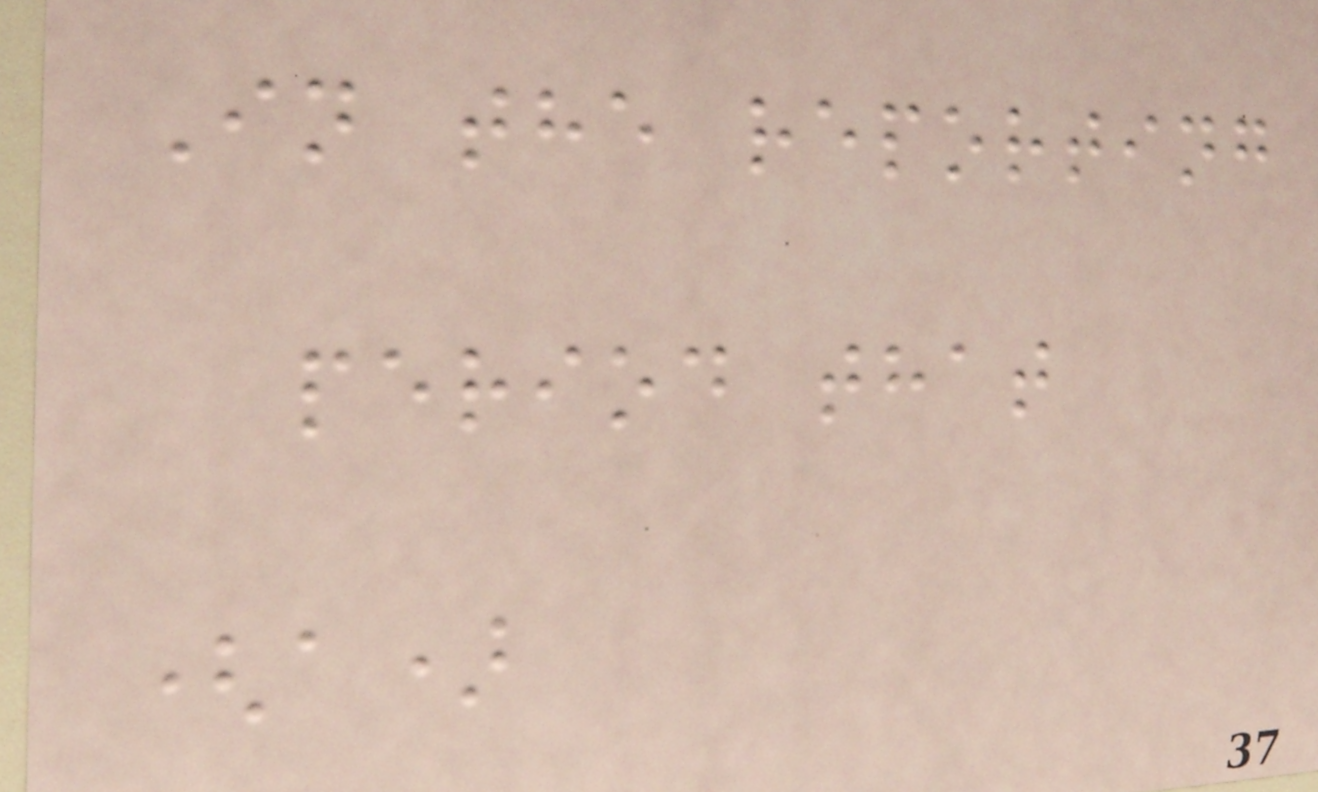In the reporting
period that
(a)
